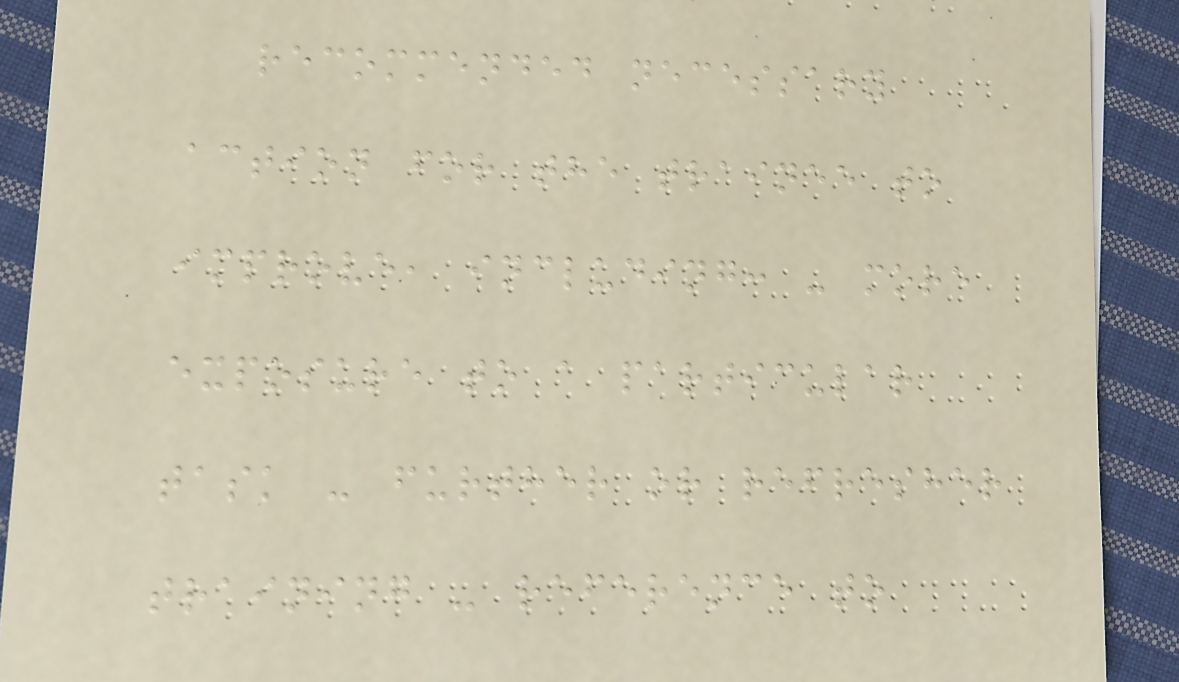recommended necessary
action for the trainee to
improve, including: - more
exposure to a particular
task - further or refresher
training - reference to
